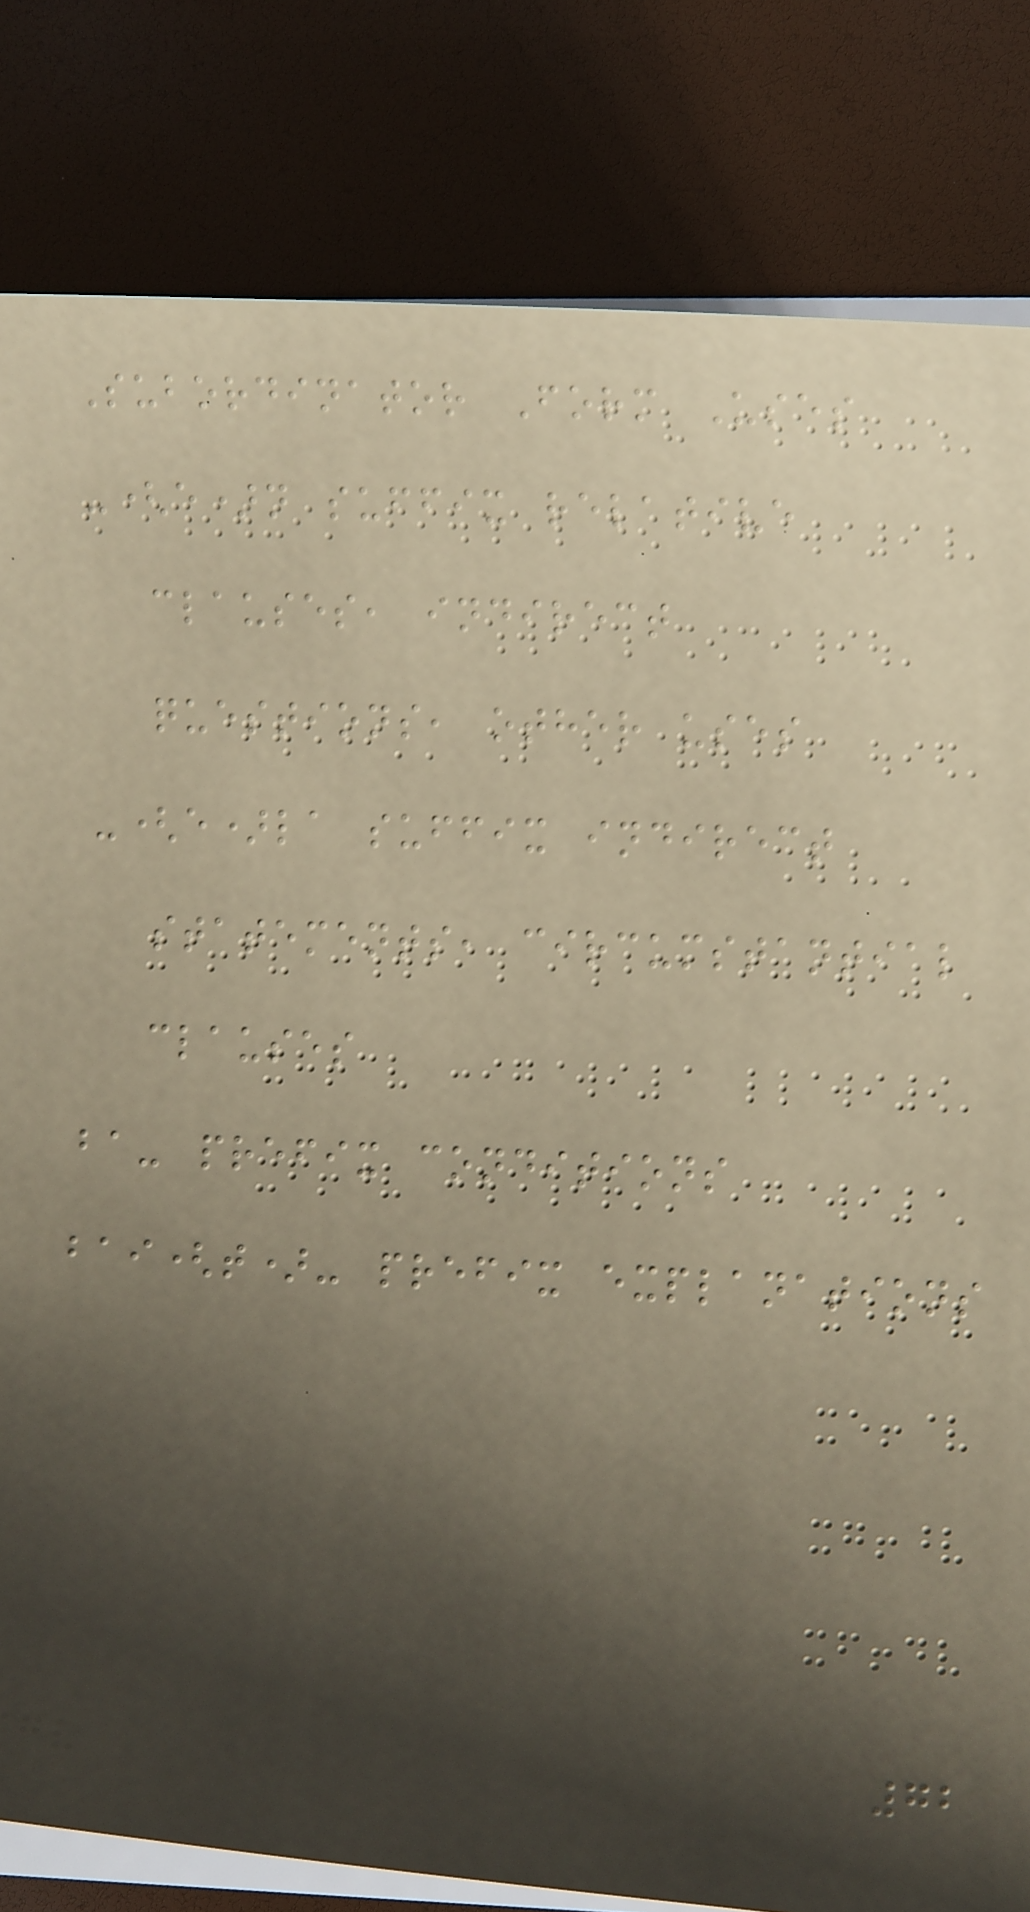Subordinator Form Uses
-(e)n suffix relative
clauses, indirect
questions, other uses
-(e)la suffix indirect
statements, circumstantial
clauses
ba- prefix conditions
bai(t)- prefix explanations
72
